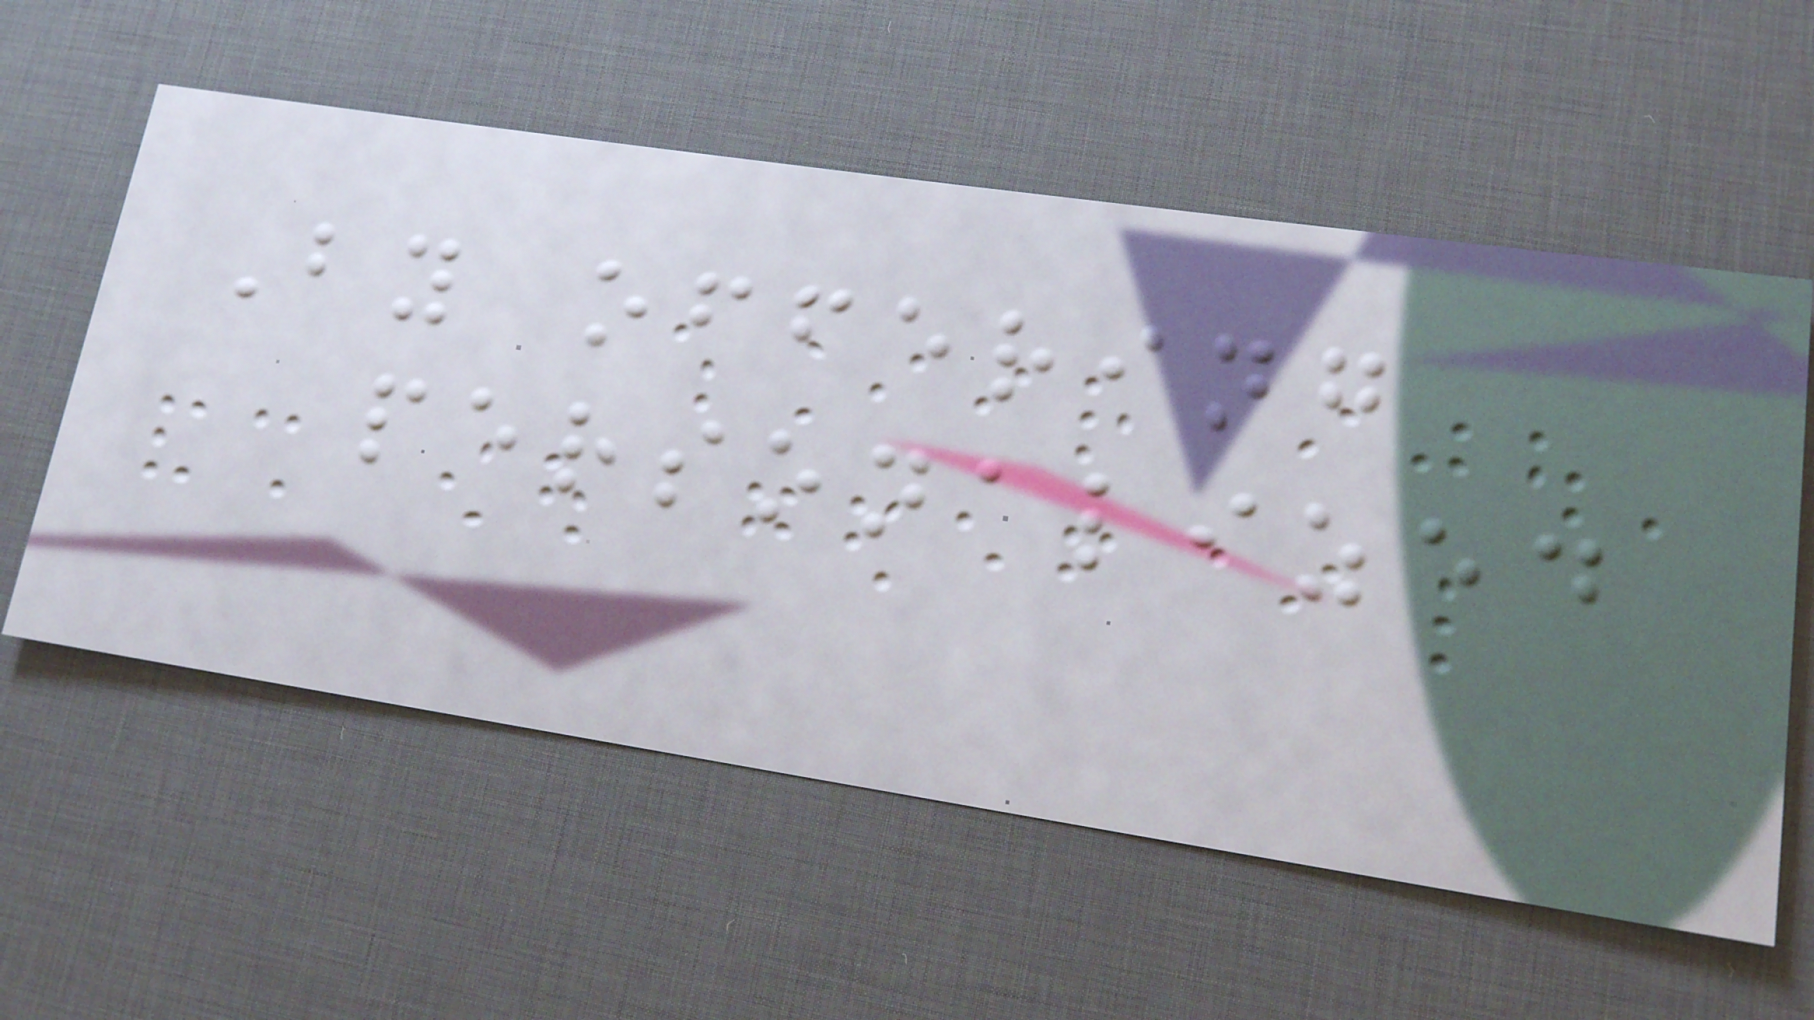By offering
personalized
